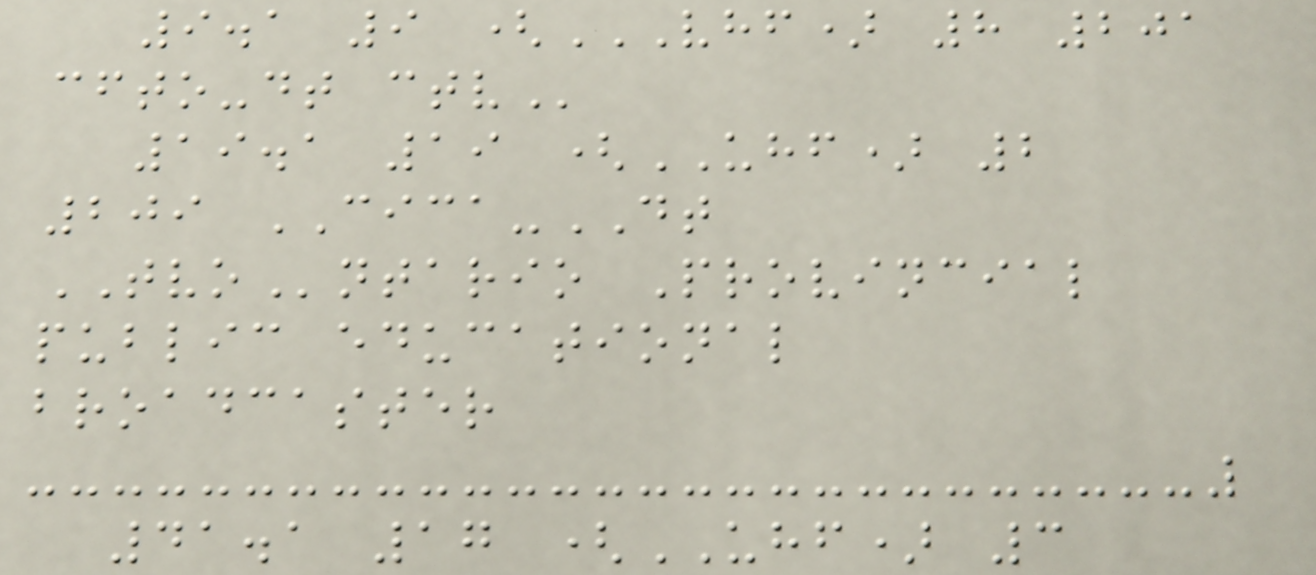9.1 9 (VHF) 8 201
CFTO-DT CTV
19.1 19 (UHF) 2
209 CICA-DT
TVOntario Provincial
public educational
broadcaster
41.1 17 (UHF) 3
